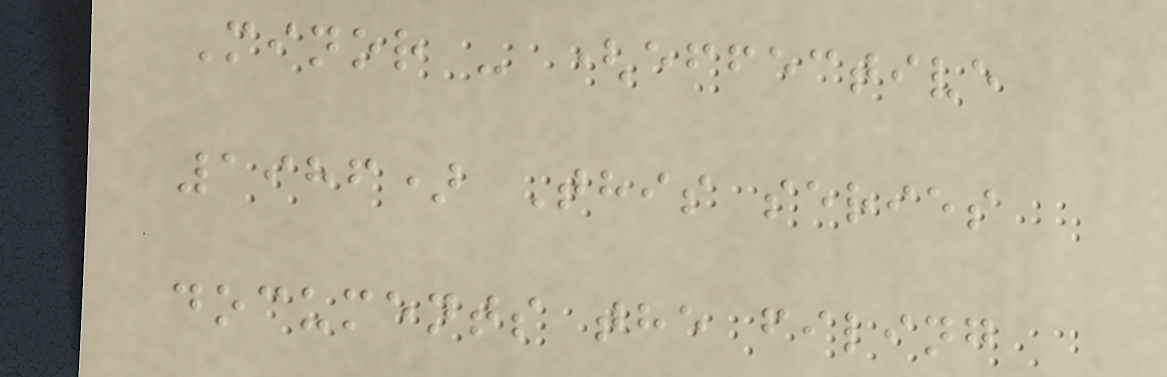Minor - (effective
1986) This series
documents the filing
